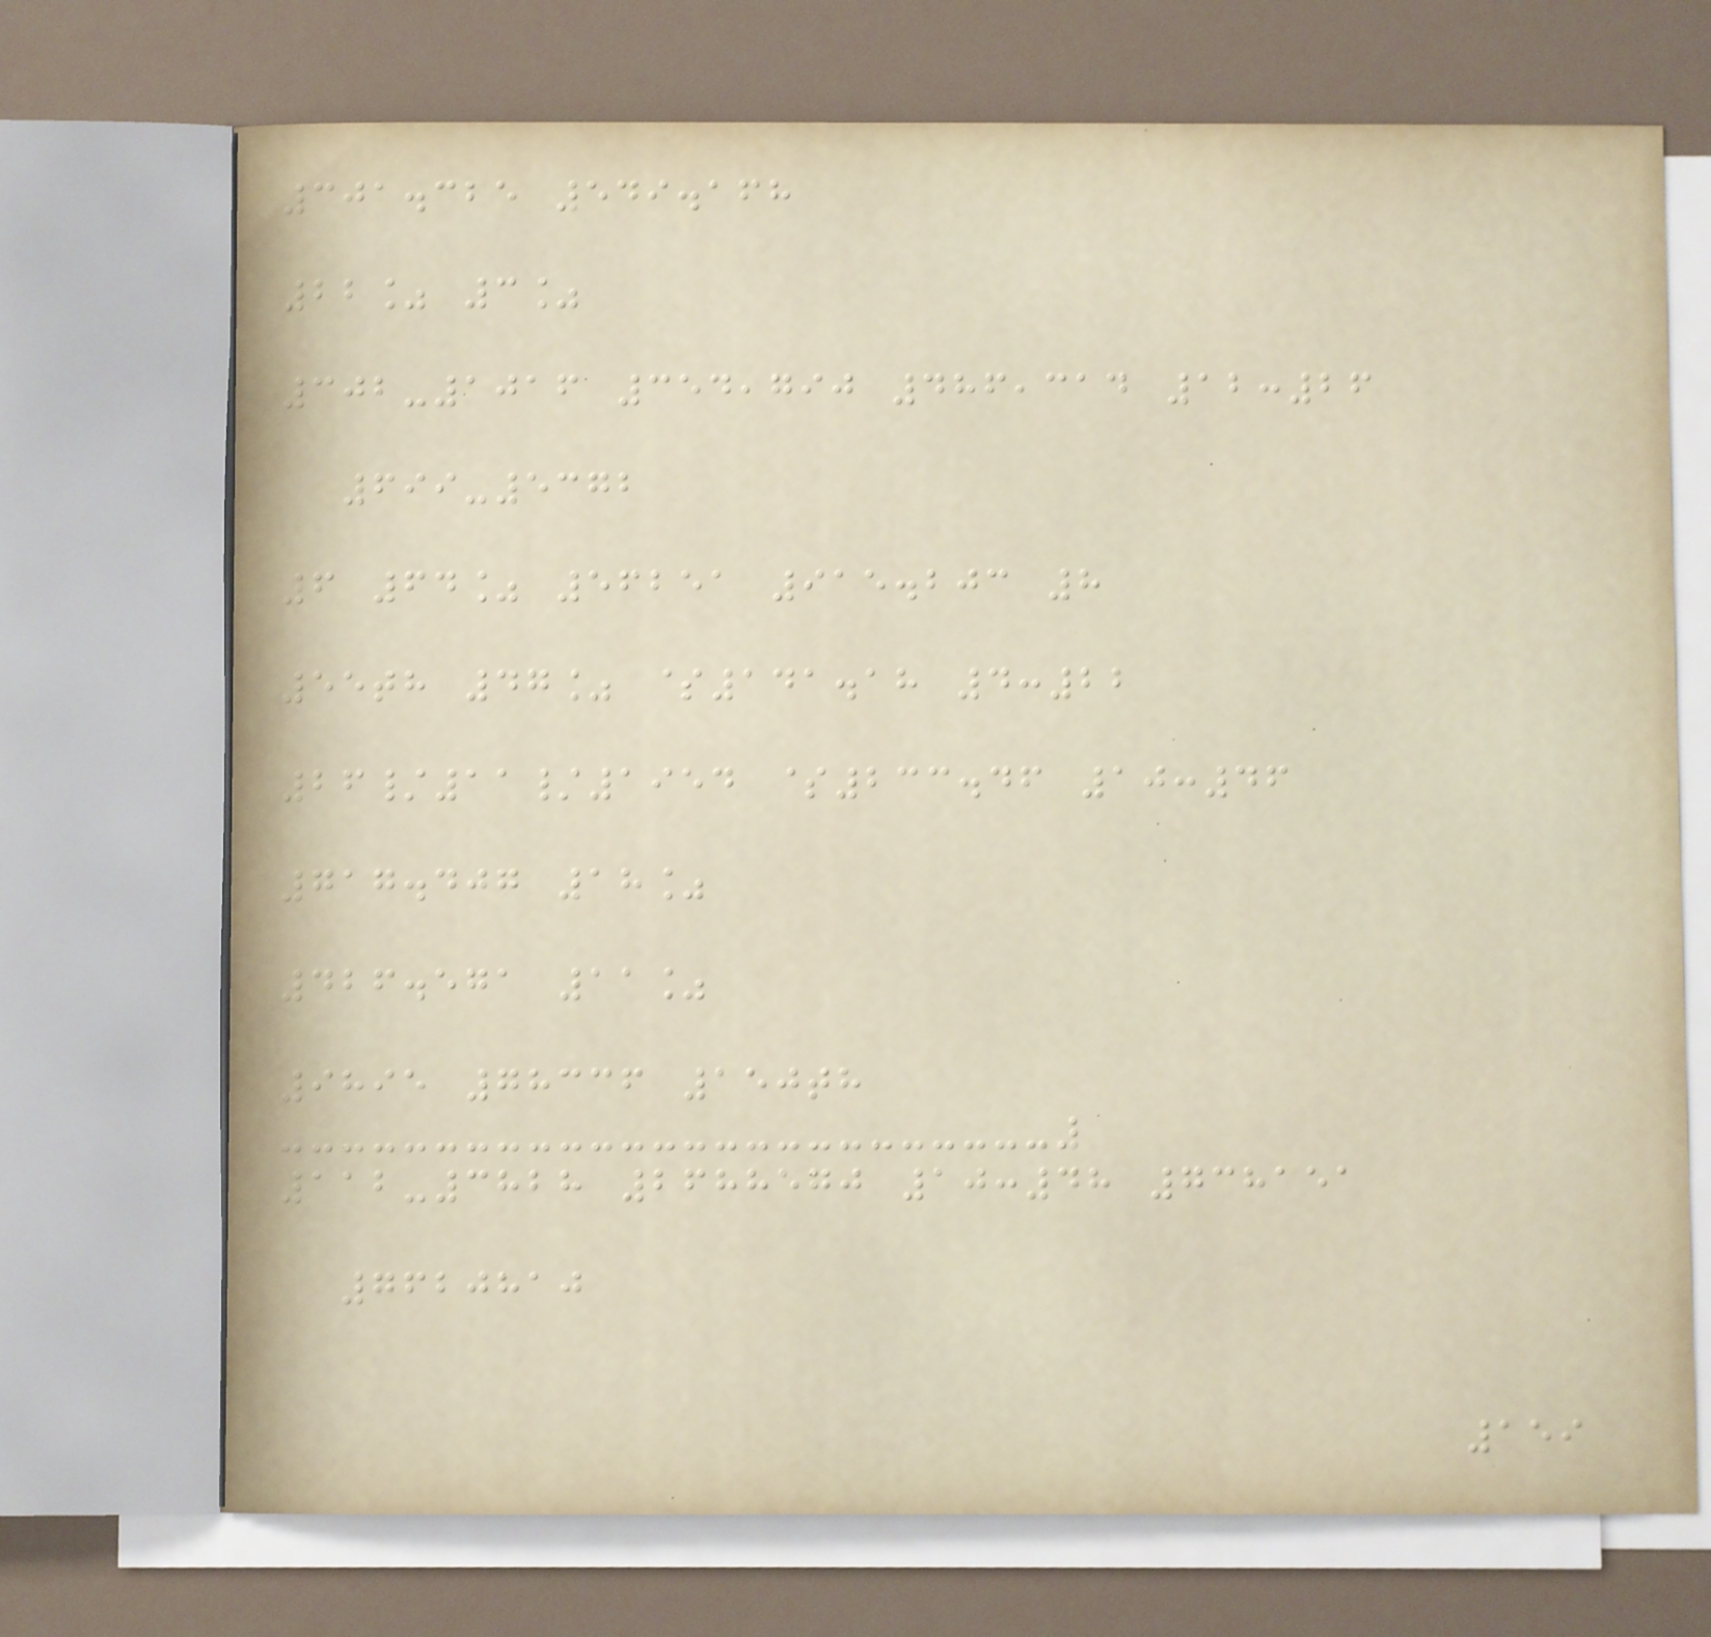301.325 549.168
22% 3%
302-1016 354,790 486,314 12:26
699-5372
6 64% 56251 915.203 8
55th 47% $141.18 4:22
26/11/1954 $233.46 10:46
717.407 18%
426.571 11%
9895 78336 150th
112-3828 2688570 10:48 738151
7620810
159
